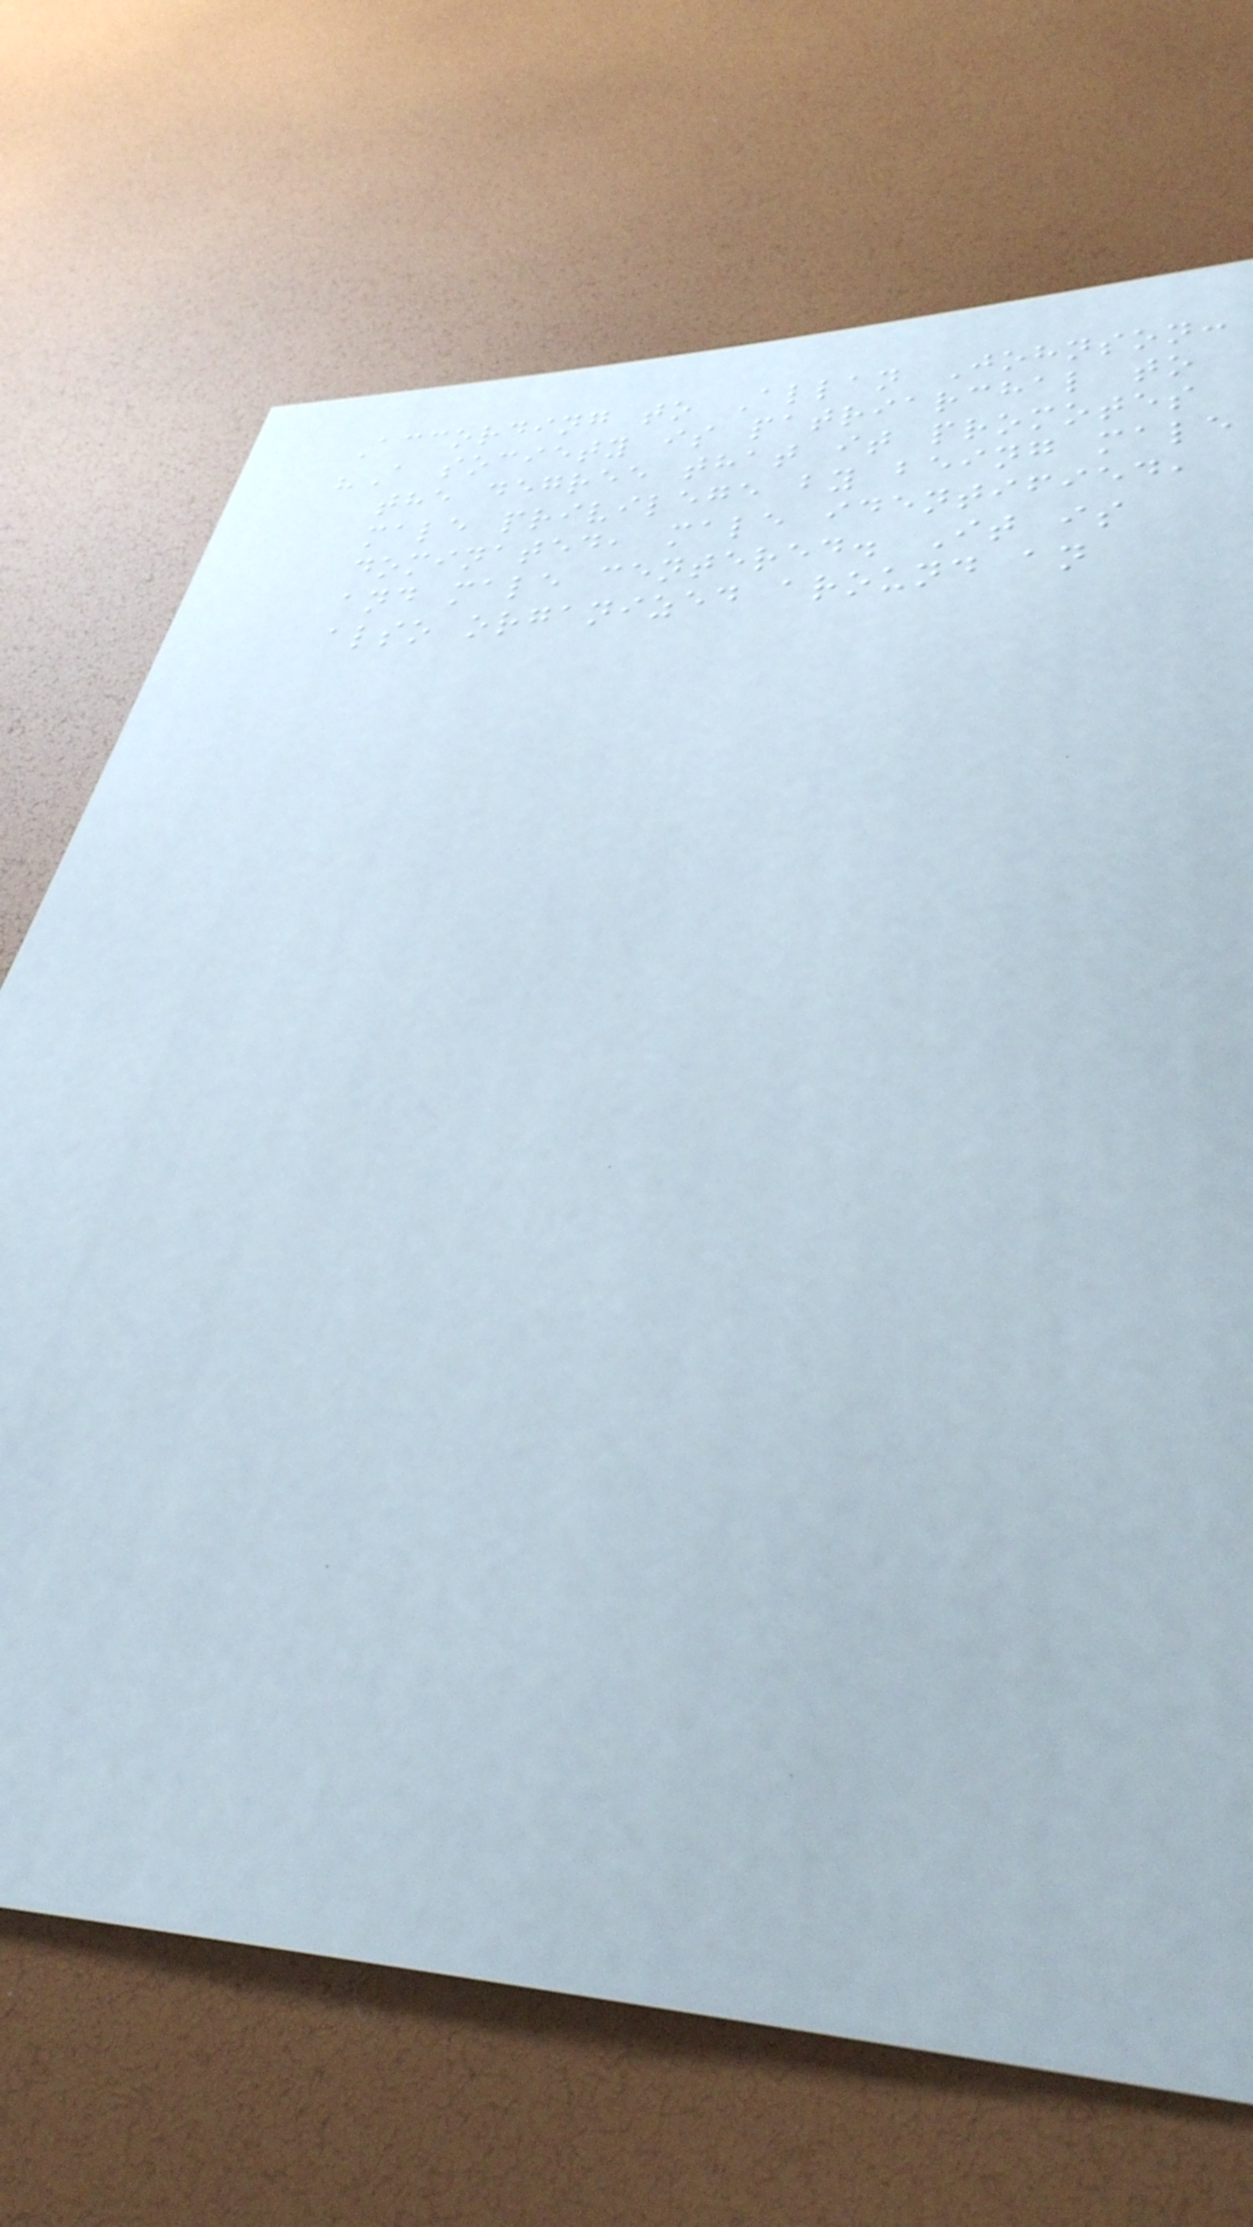According to Allan Johnson:
"A society is patriarchal to
the degree that it promotes
male privilege by being male
dominated, male identified,
and male centered. It is
also organized around an
